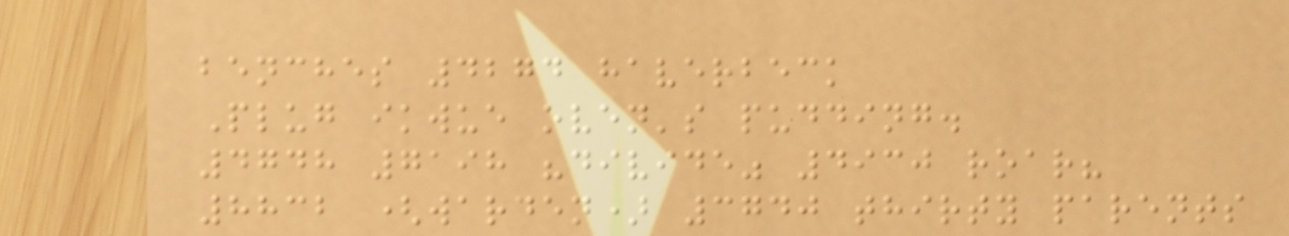benches 4274 haverbeck
Plug ikwue oven's pudding.
4748 7198 "divide" 4930 roar?
8832 (warden) 3740 thirty parents
